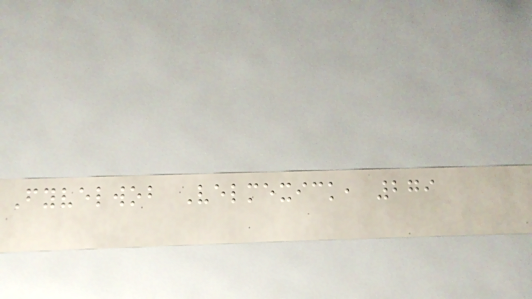Fyvelwob Velmexick, 279
